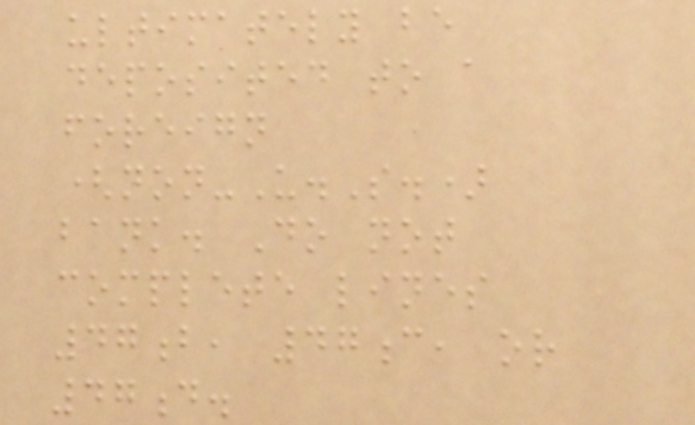ultimately be
deposited to a
foreign
(non-U.S.)
bank. Do not
complete lines
47b, 47c, or
47d.
